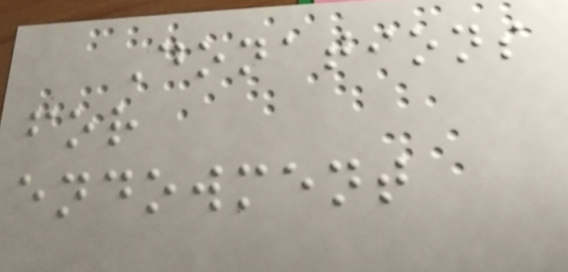Donations
for
endowment
